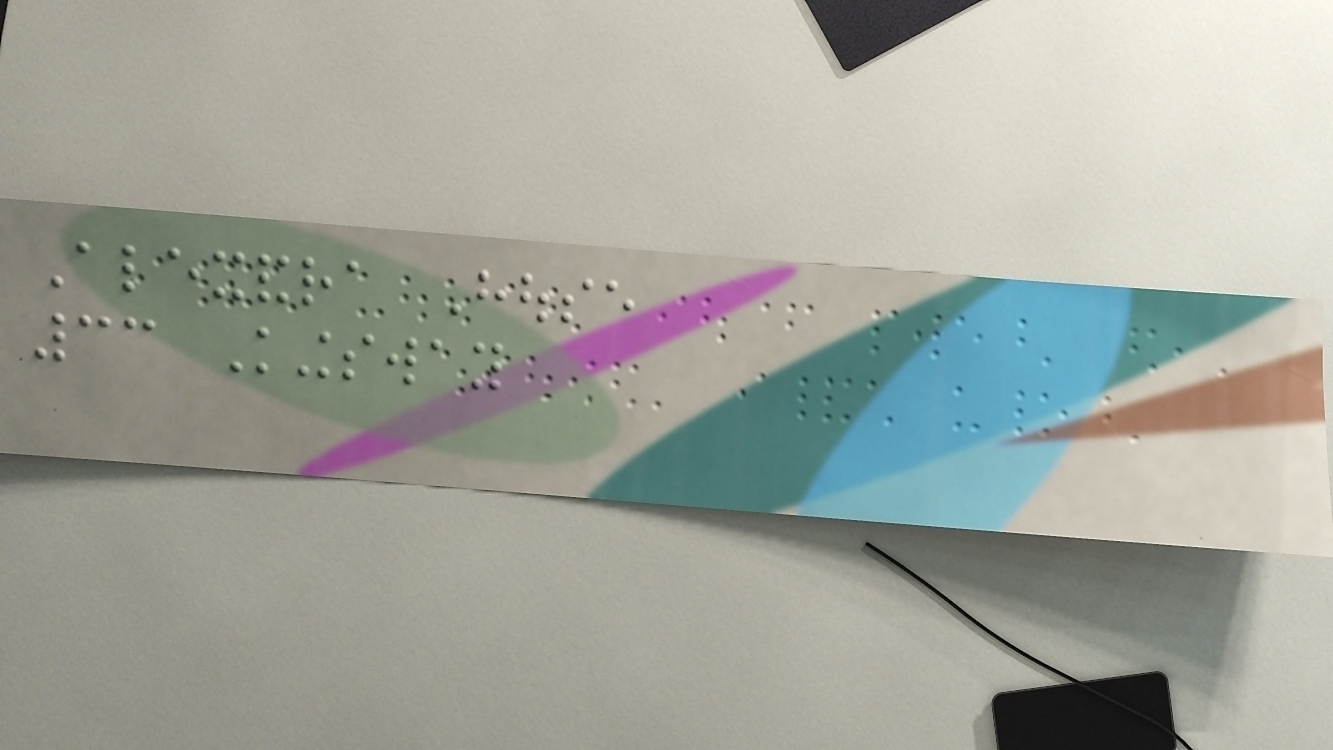Alexandra House
33 Kingsway
